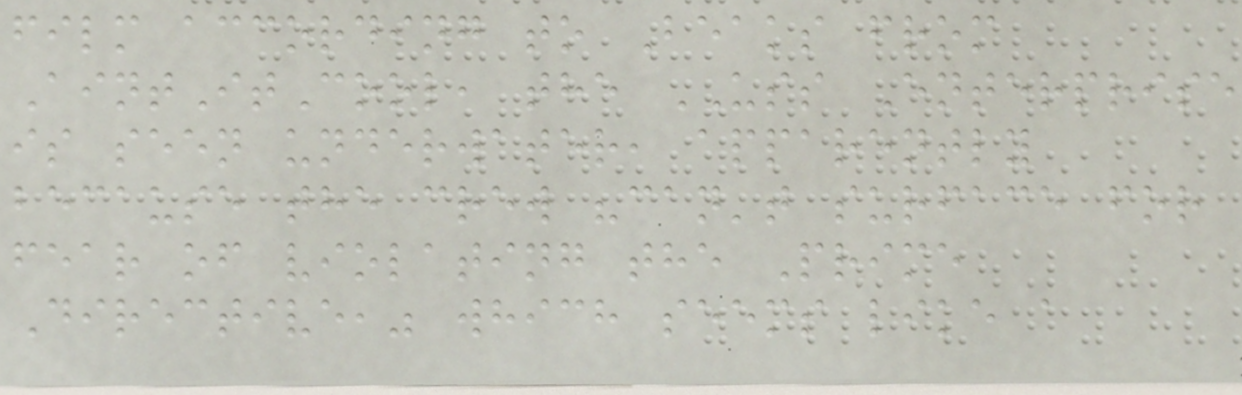film according to Beaks from
AintItCool, the USS Enterprise
is seen underwater, apparently
because the crew "can't surface for
fear of violating the Prime
Directive," which seems like a
